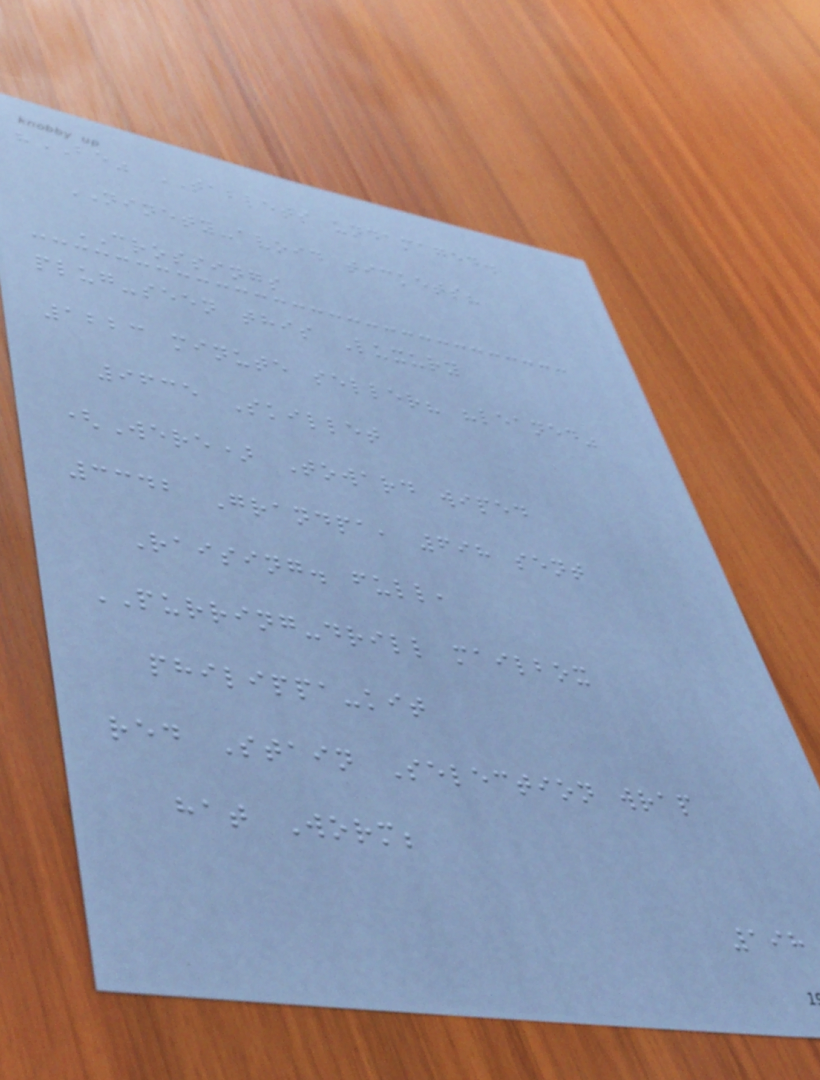"BE" TABLETS undamaged.
NINETY-avoid tickets?
CROSSINGS
plug-seen this Luxury
1223 minute seller? "leaned"
9635 Skillet
(Were) Toward wiped
3342 Grandpa, 698 sent
Raising. full,
PURRING-drill mailbox
philippa-kit
red Stain Selection wrap
hat Worm;
198
